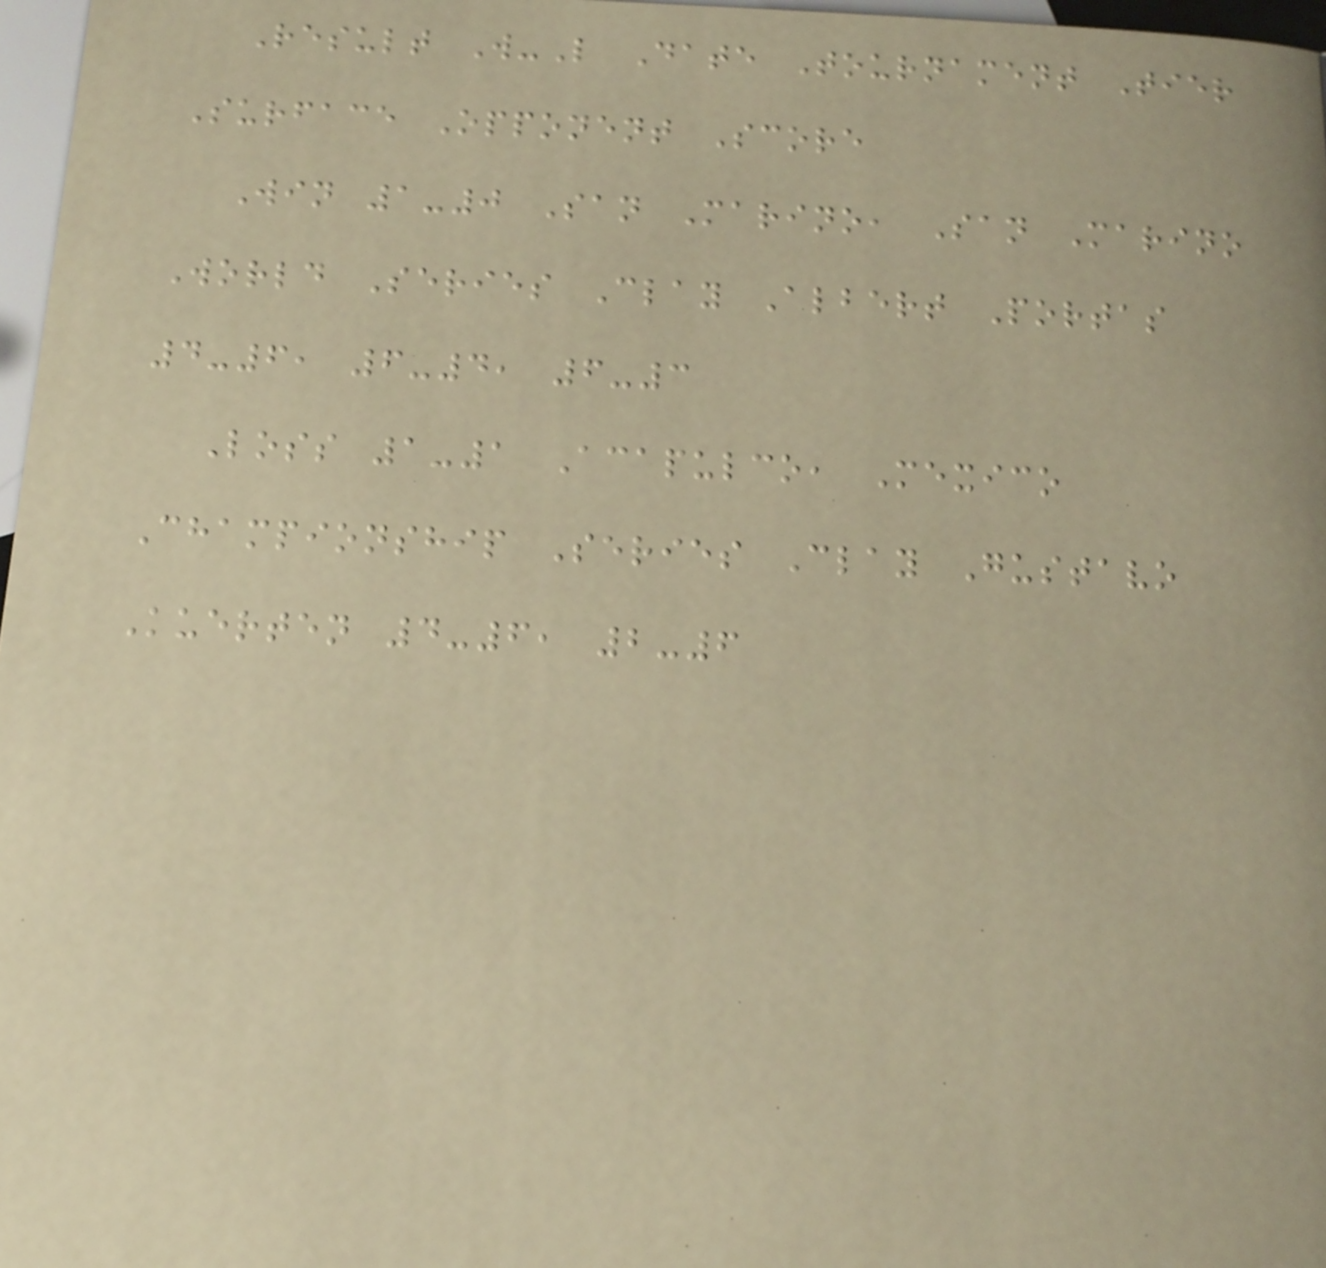Result W-L Date Tournament Tier
Surface Opponent Score
Win 1-0 San Marino, San Marino
World Series Clay Albert Portas
4-6, 6-4, 6-3
Loss 1-1 Acapulco, Mexico
Championship Series Clay Gustavo
Kuerten 4-6, 2-6
